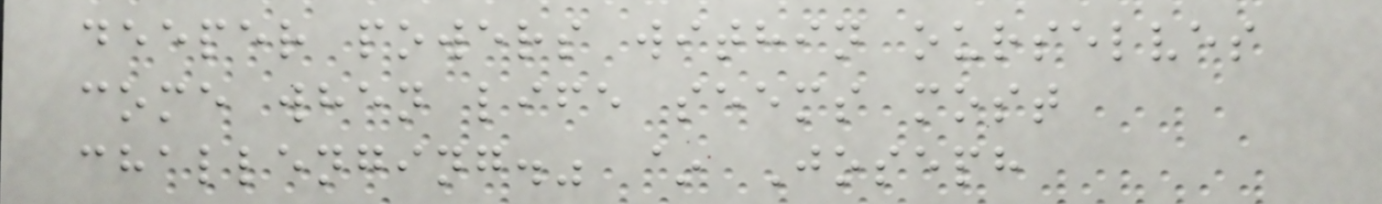deeper powers within ourselves
come when life seems most
challenging." ~ Joseph
